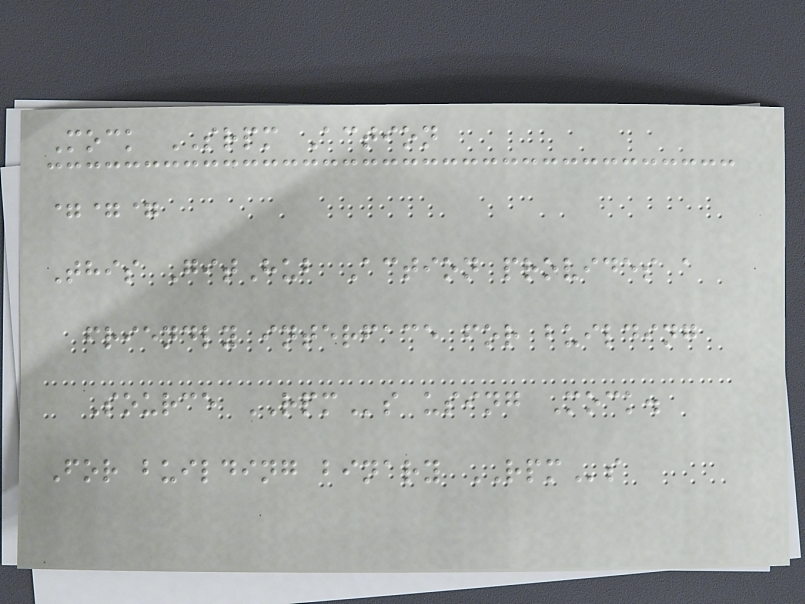Mock SRPM Action
===
This GitHub Action provides a
friendly interface for building
Source RPMs using Mock.
For building binary RPMs
